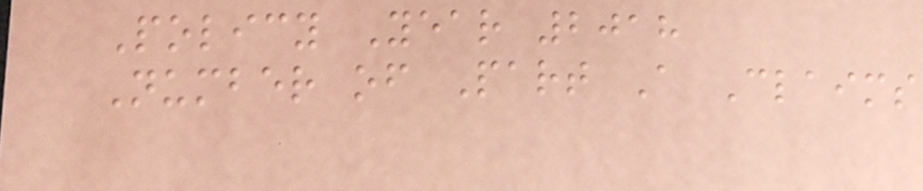Policy Year 2018
Number of Part A Claims
